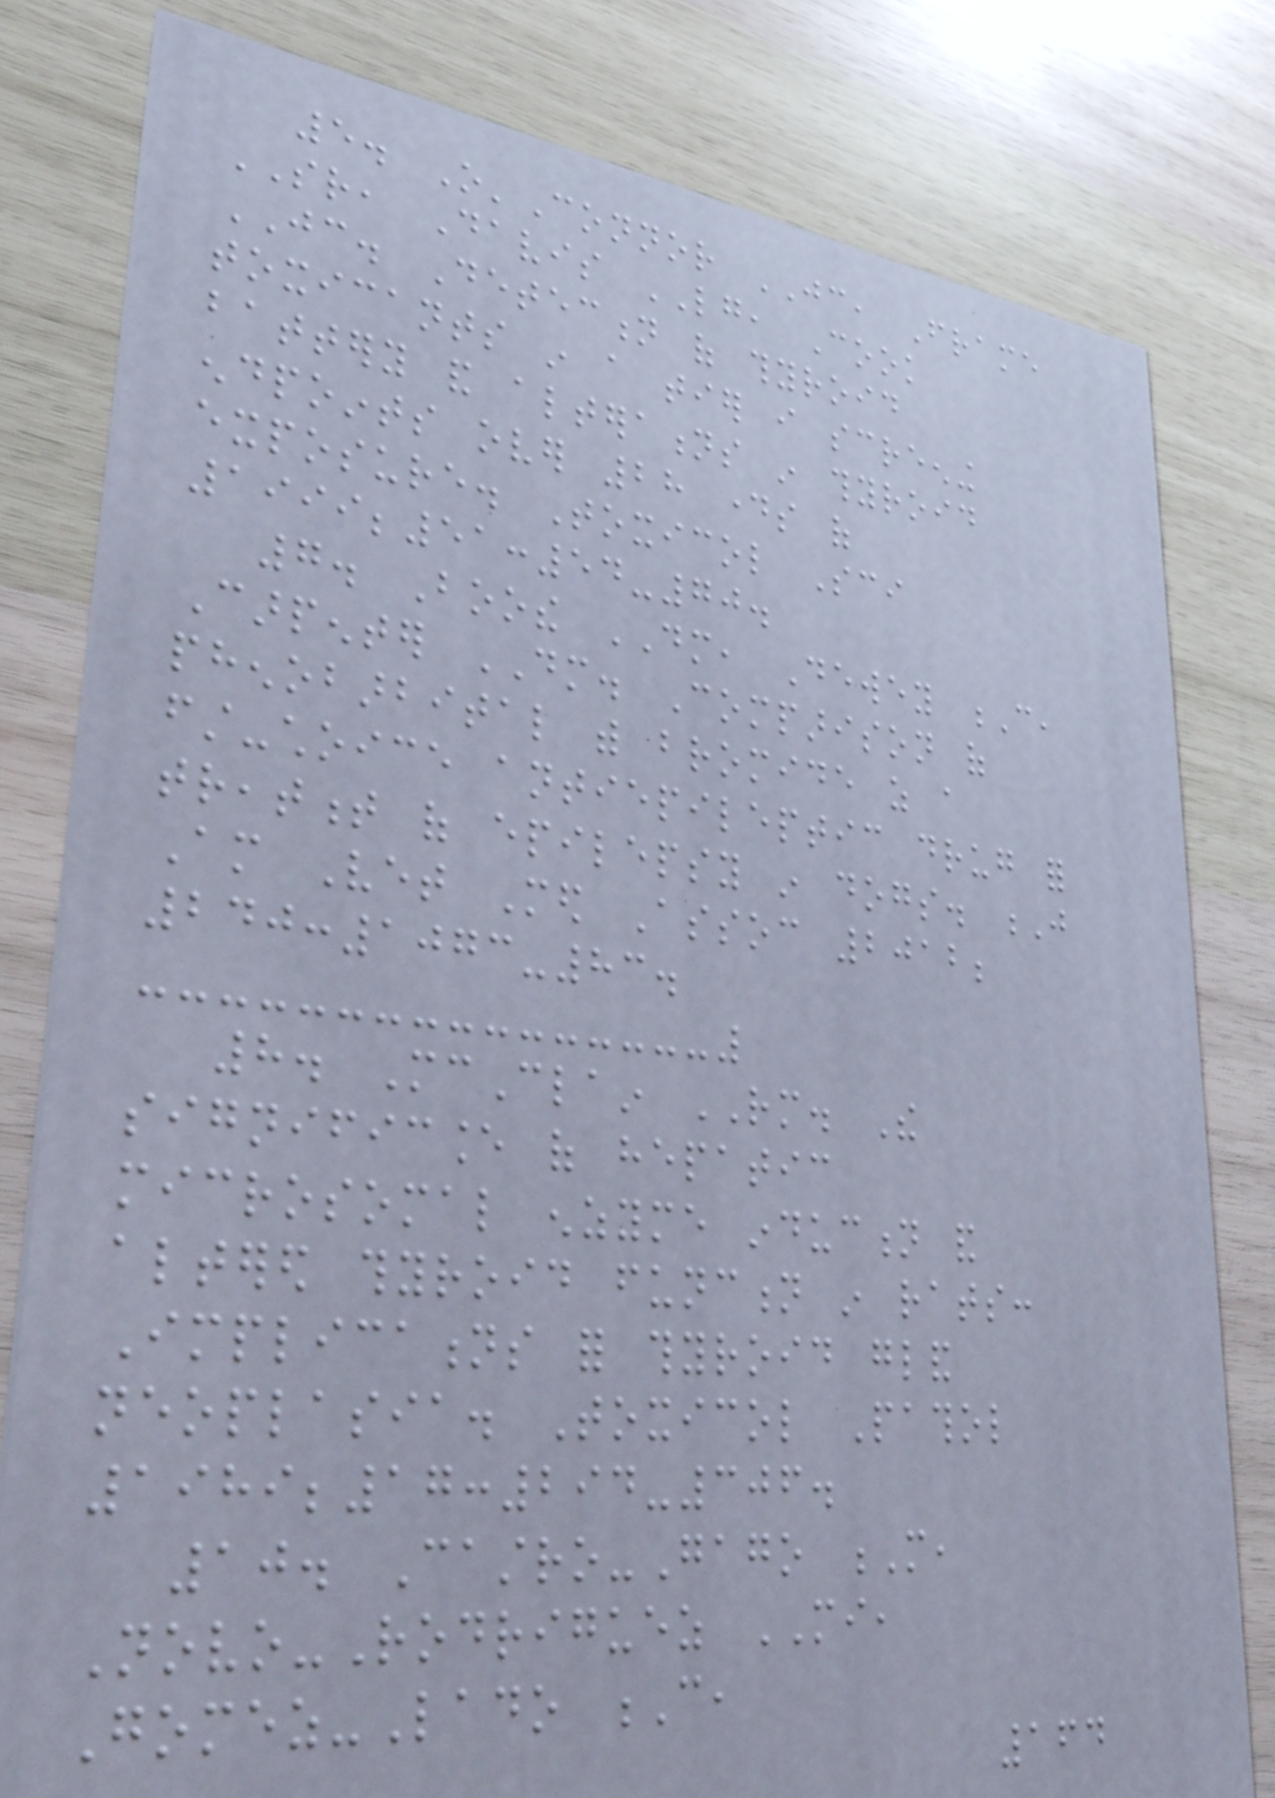5. O'Connor JC, Frame
SR, Davis LG, Cook
JC. Detection of thyroid
toxicants in a tier i screening
battery and alterations in thyroid
endpoints over 28 days of
exposure. Toxicol Sci
1999;51:54-70.
7. Boothe DM, Dewey C,
Carpenter DM. Comparison of
phenobarbital with bromide as a
first-choice antiepileptic drug for
treatment of epilepsy in dogs. J
Am Vet Med Assoc 2012;
240:1073-83.
8. McClain RM. The
significance of hepatic
microsomal enzyme induction and
altered thyroid function in rats:
Implications for thyroid gland
neoplasia. Toxicol Pathol
1989;17:294-306.
10. Castro-Gago M,
Novo-Rodriguez MI,
Gomez-Lado C,
164
